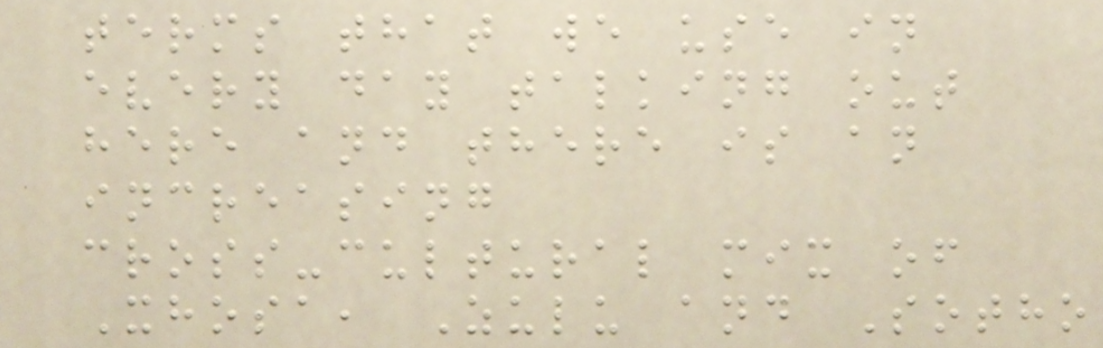terms that we use in
every day talking out
here and there is an
increasing
cross-cultural mix of
Xhosa, Zulu and Sotho
